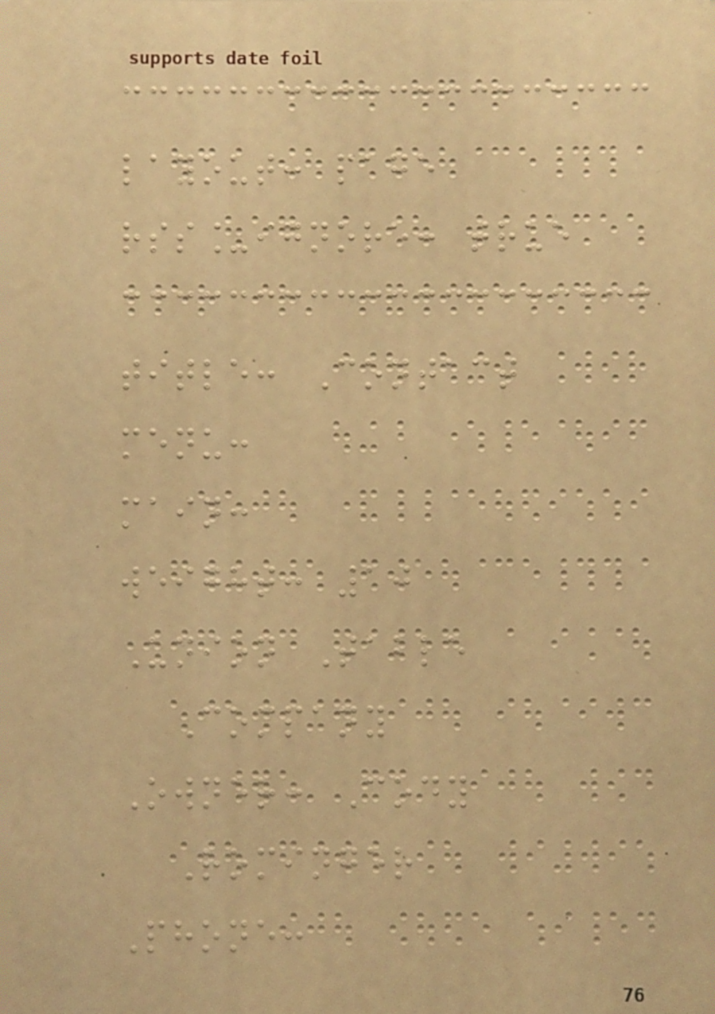layout: page
rss_ignore: true
title: Contact
menu:
main:
weight: 10
Union Table
Company
Owner: Cody
Rominger
Phone:
